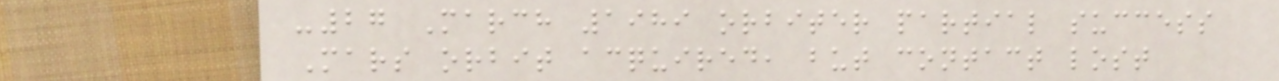-27 March 1989 orbiter partial success
Mars orbit acquired, but contact lost
